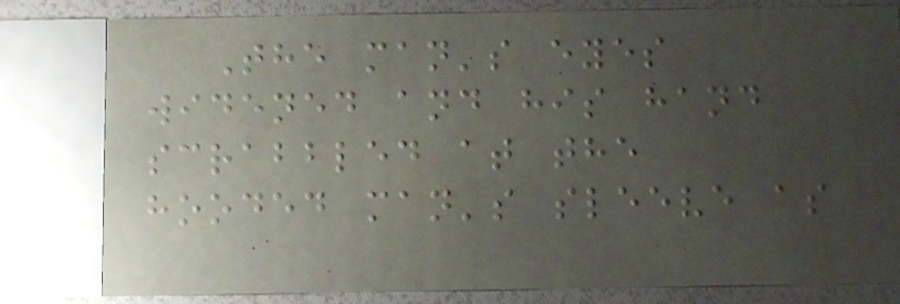The man's eyes
widened and his hand
scrabbled at the
hooded man's sleeve as
